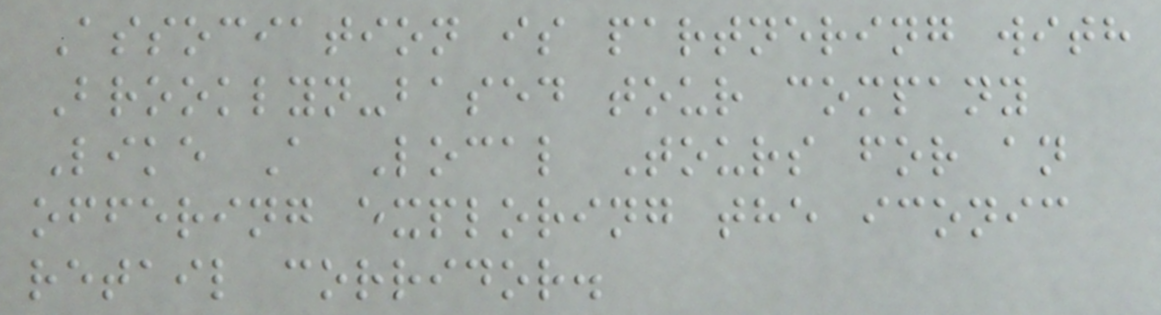Association is partnering with
Brooklyn-based tour company
Like A Local Tours for an
offering exploring the iconic
retail corridor.
